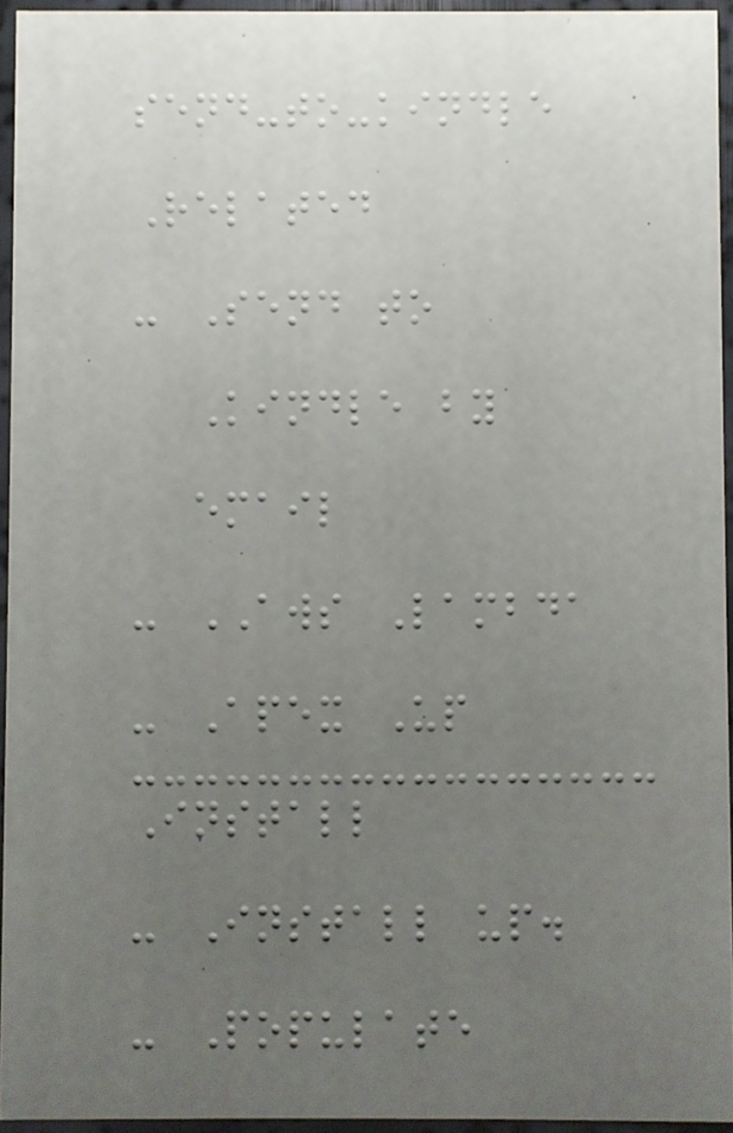send-to-kindle
Related
- Send to
Kindle by
email
- AWS Lambda
- Apex Up
Install
- Install up.
- Populate
